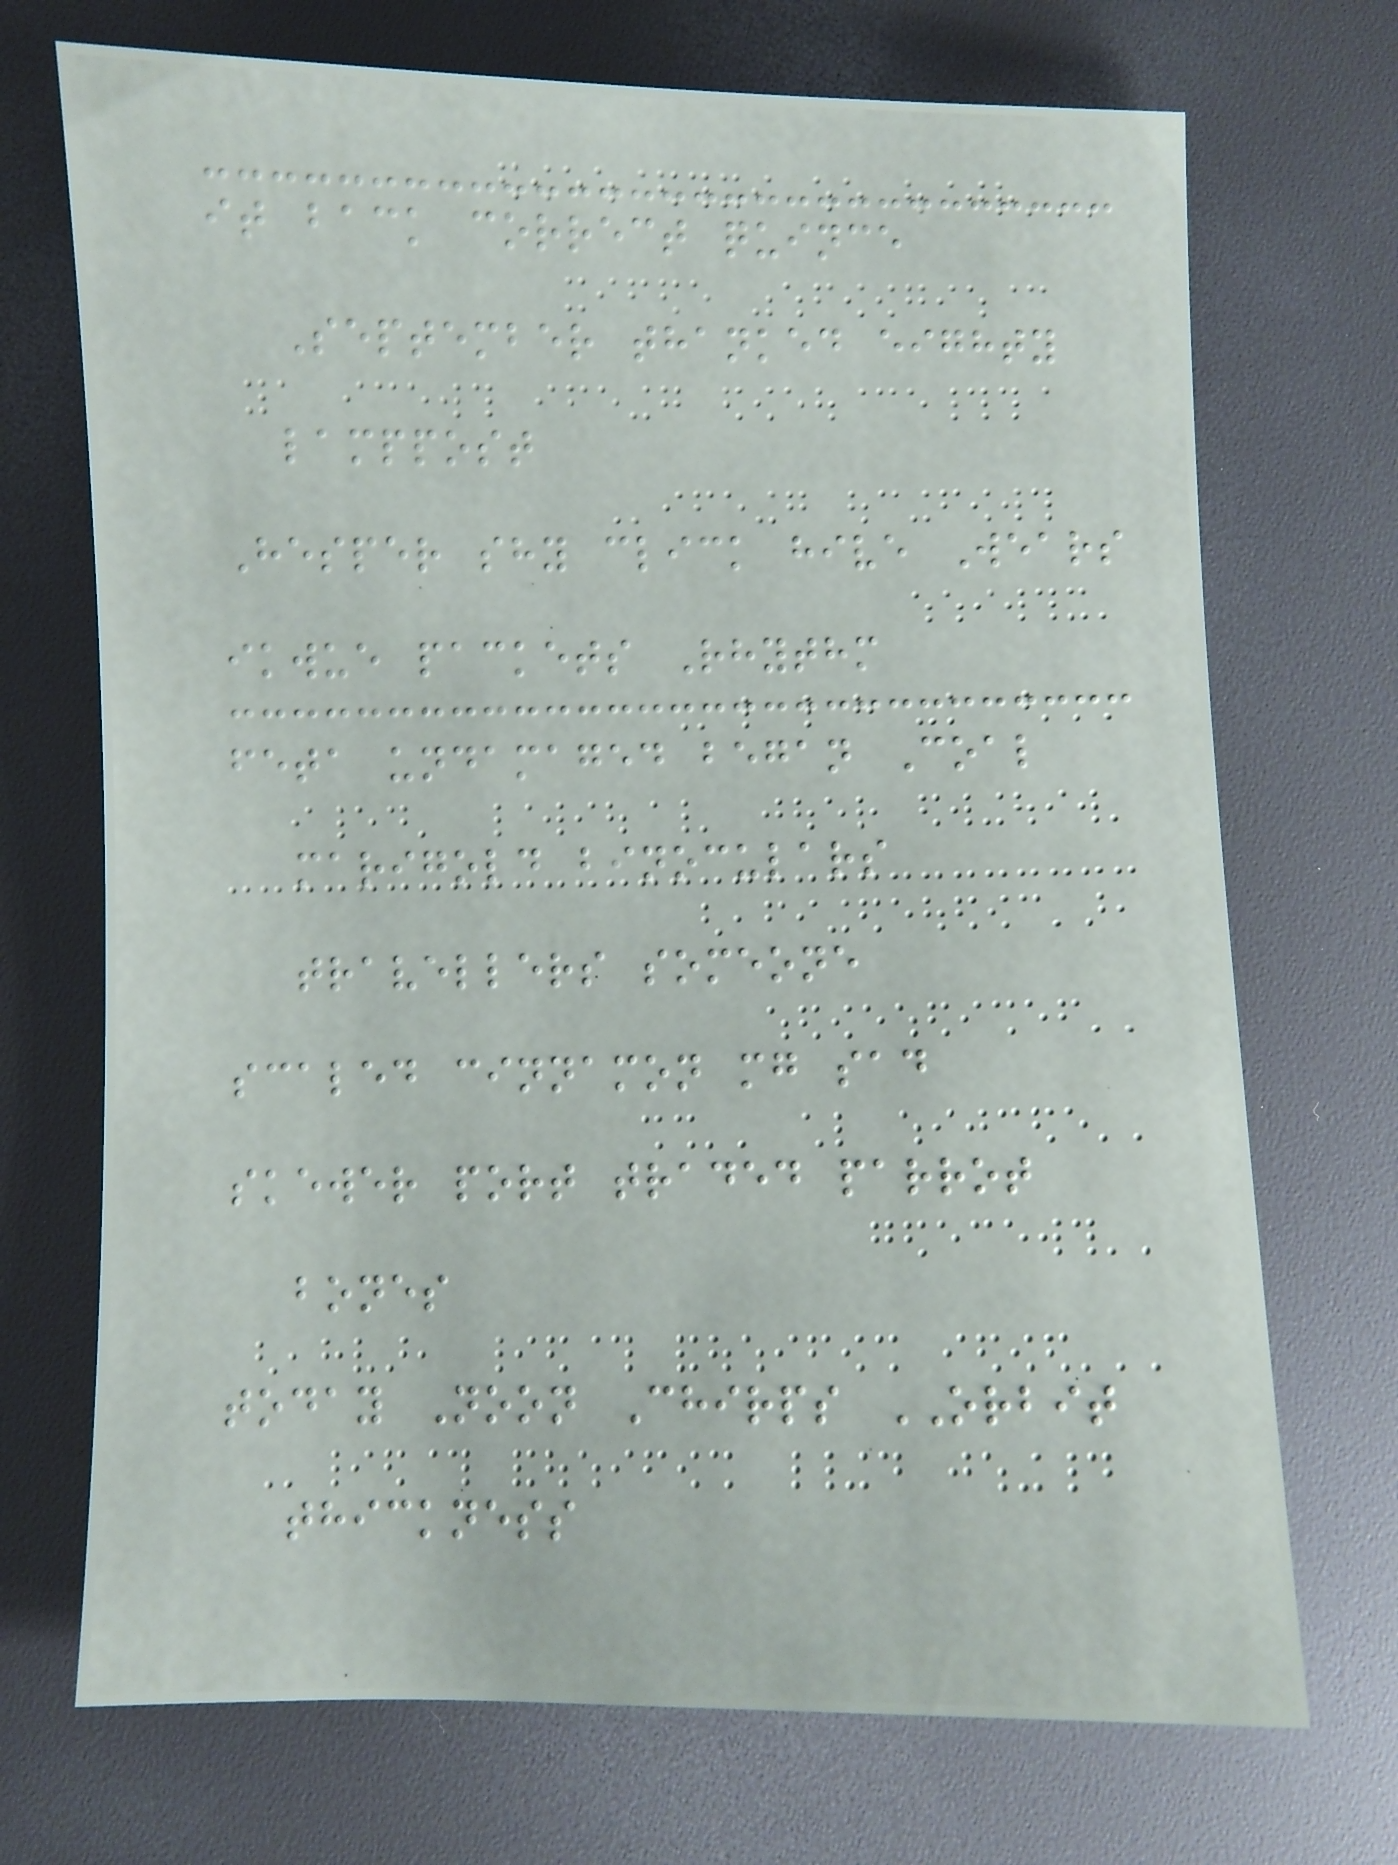it back correct quince
September thanked eighty
lamppost
Hesper shy click hive Wears
ikwue packets Rhythm
feta undamaged began Coal
marigold binoculars
travellers someone
scaled cinnamon mg sad
skewer port traded parrot
bones
today Noon Chirps ORBIT
thickness
